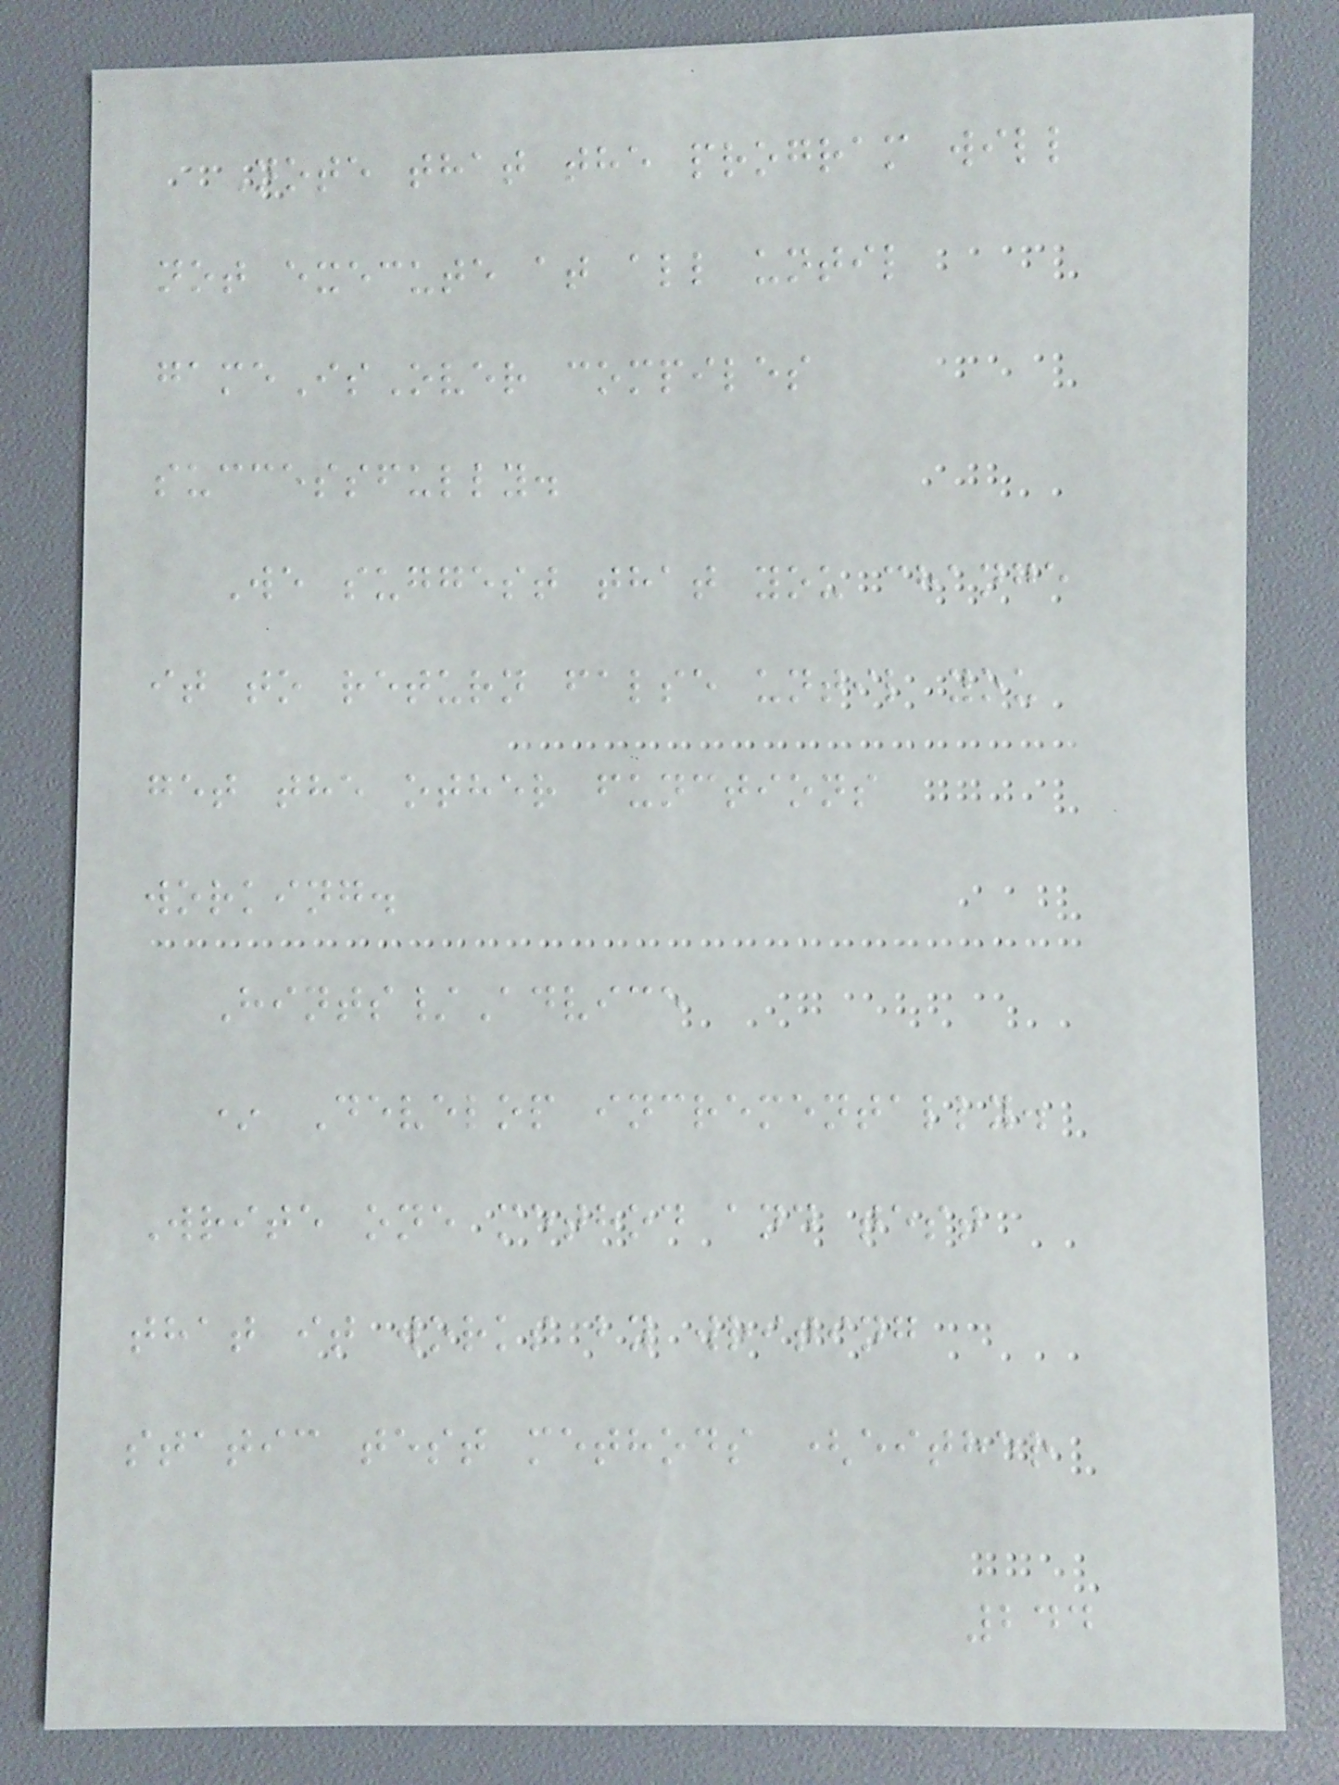Note that the program will
not execute at all until
gameIsOver compiles
successfully.
We suggest that you change
it to return false until you
get the other functions
working.
Hints/Advice
* Develop incrementally.
Write one method and test
that it works by writing
static test methods (either
244
